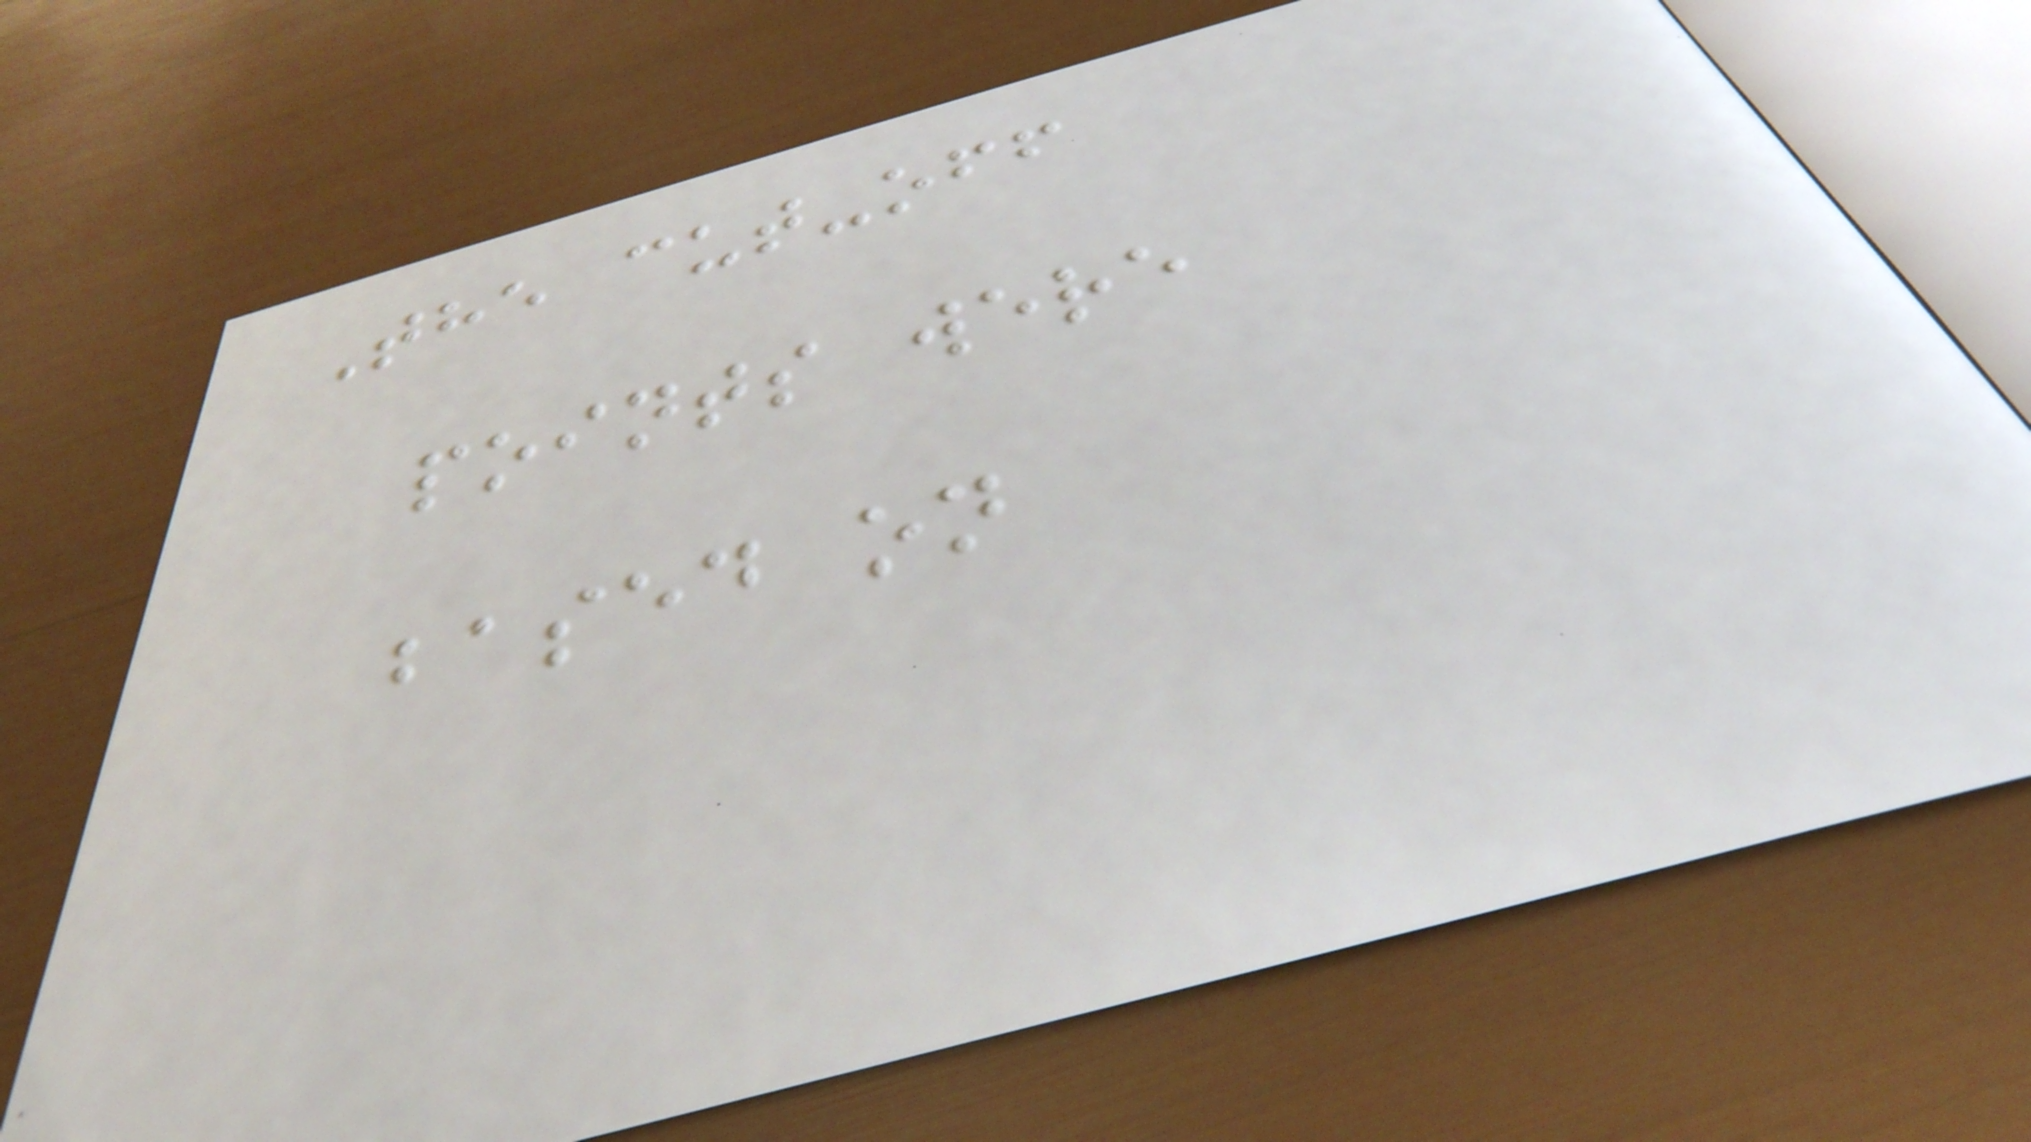The cut-off
points were
based on
